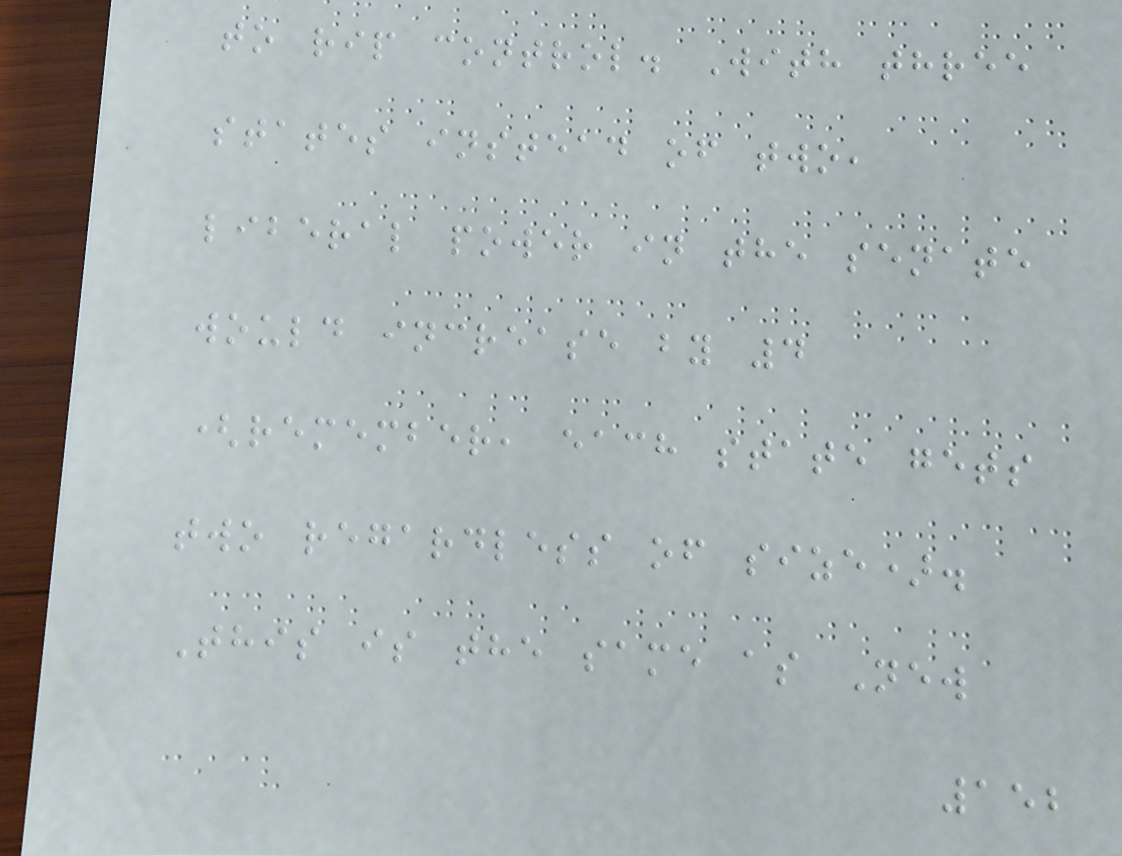to rip control. With three
states instead of two,
liberal power in the senate
would increase by 4
(remember, each state gets
two regardless of size).
This is the same as New
152
